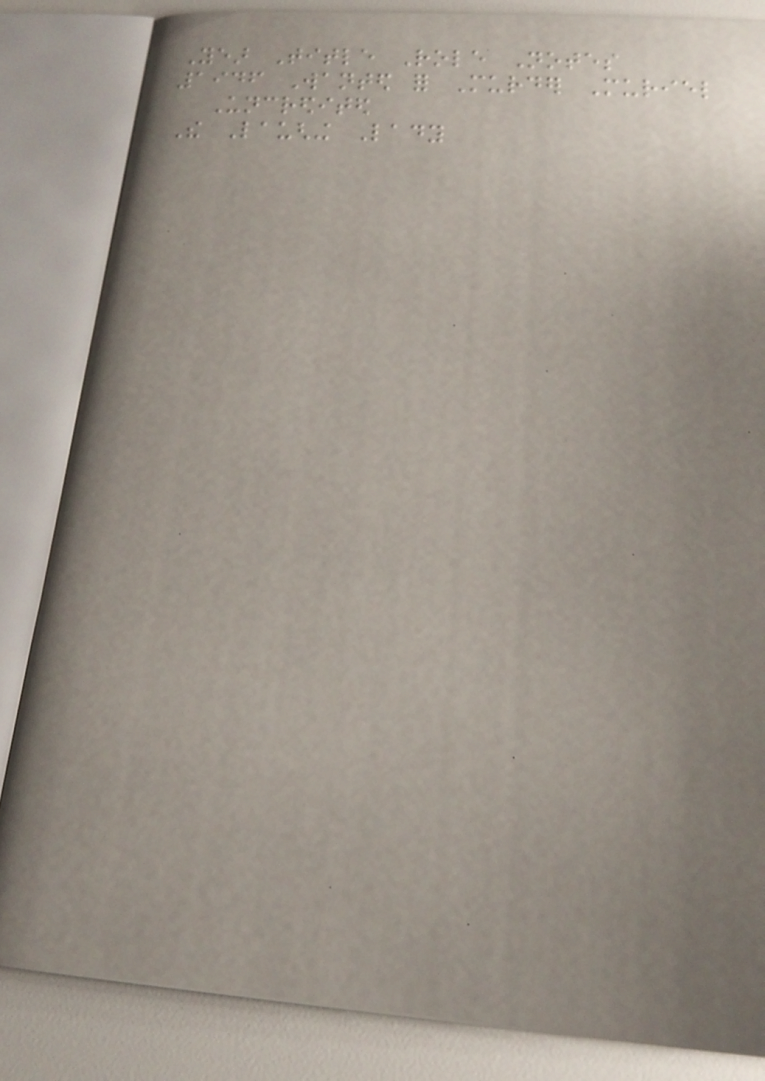Year Title Role Notes
1946 Wanted for Murder Muriel
Uncredited
The Laughing Lady
